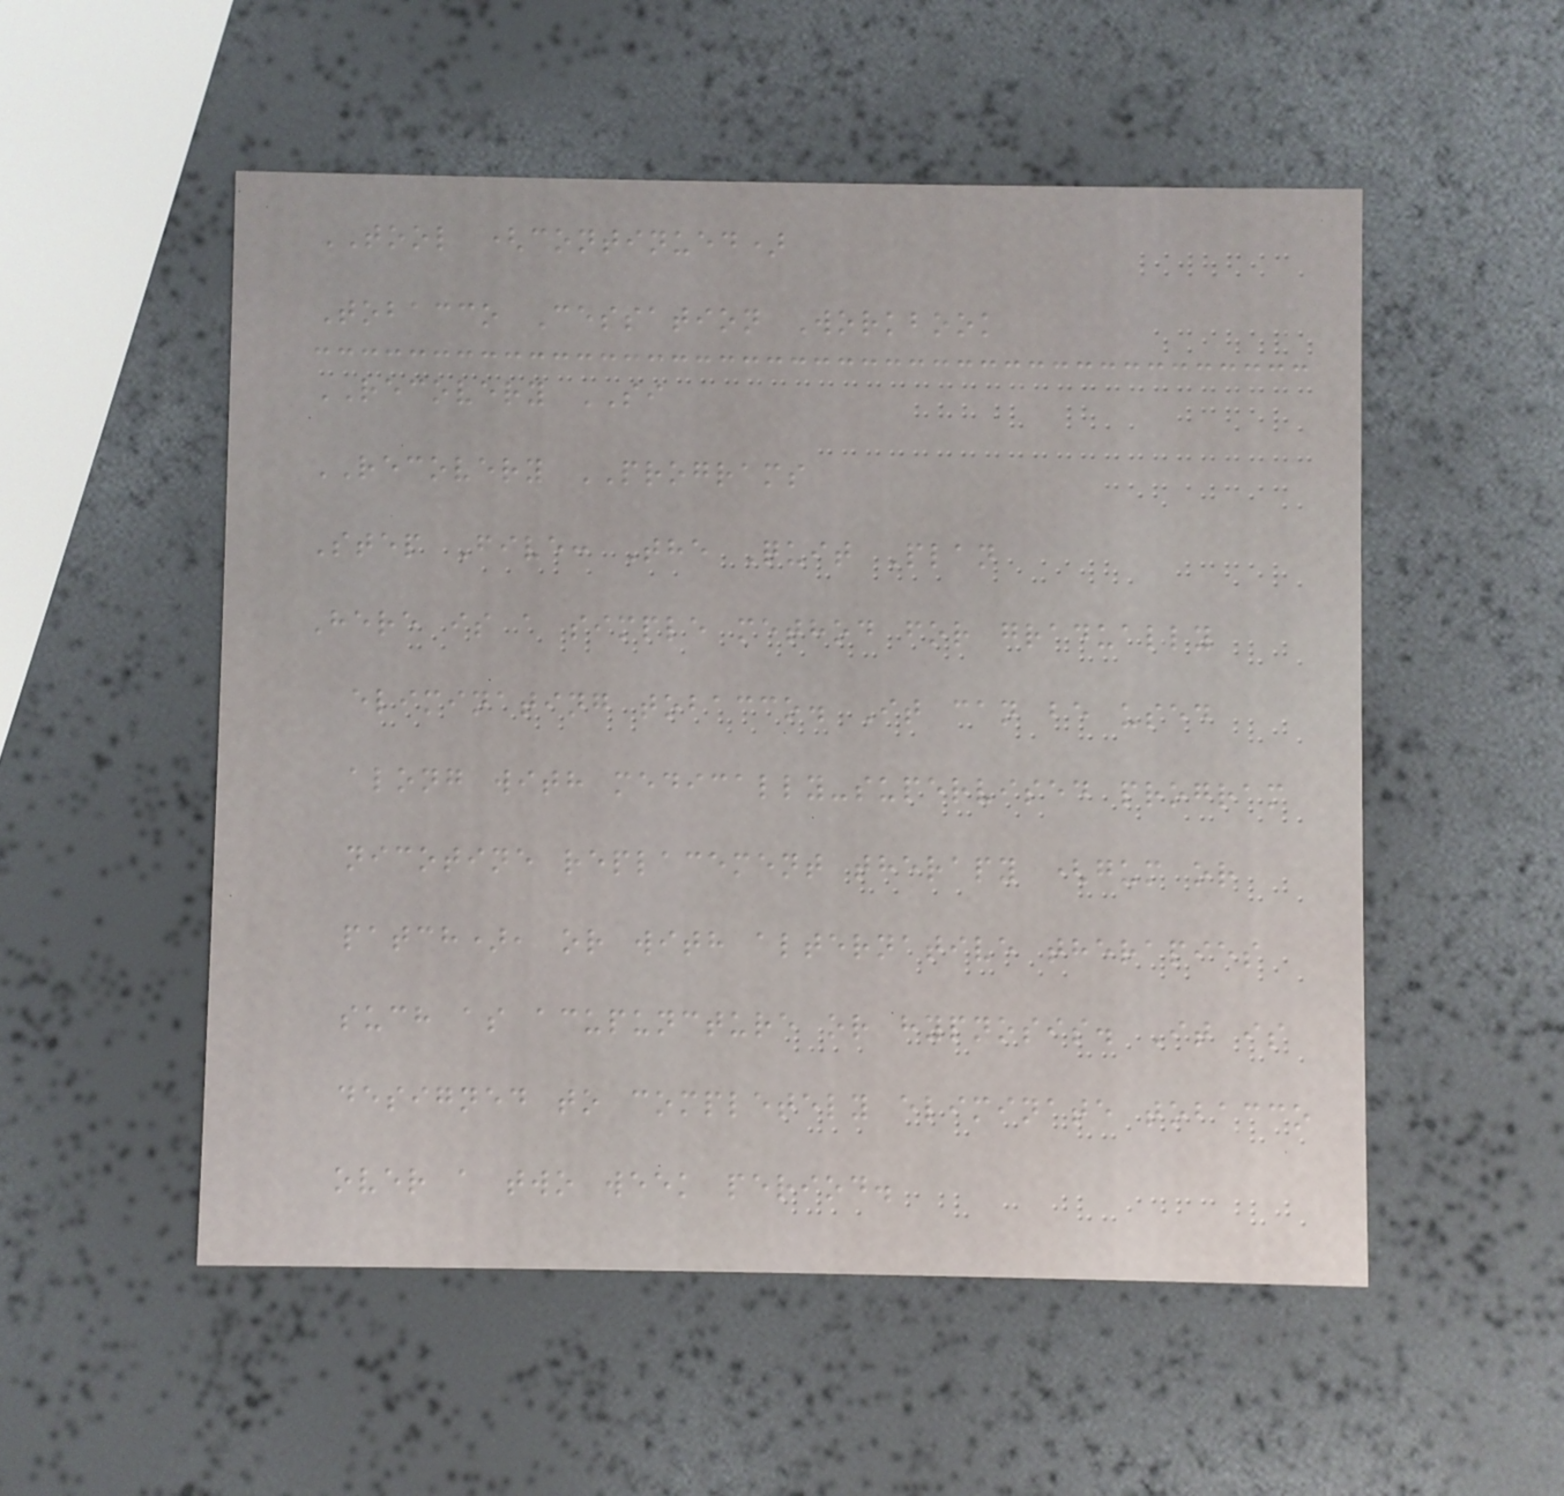TOOL (continued)
Tobacco Cessation Workbook
RECOVERY SI
RECOVERY PROGRAMS
Step Five: The Quit Plan
Here is a simple method for gradually
eliminating tobacco. It can be used
along with medically-supervised program
nicotine replacement therapy (gum or
patch), or with alternative therapies
such as acupuncture or hypnosis. It is
designed to completely eliminate tobacco
over a two week period.
